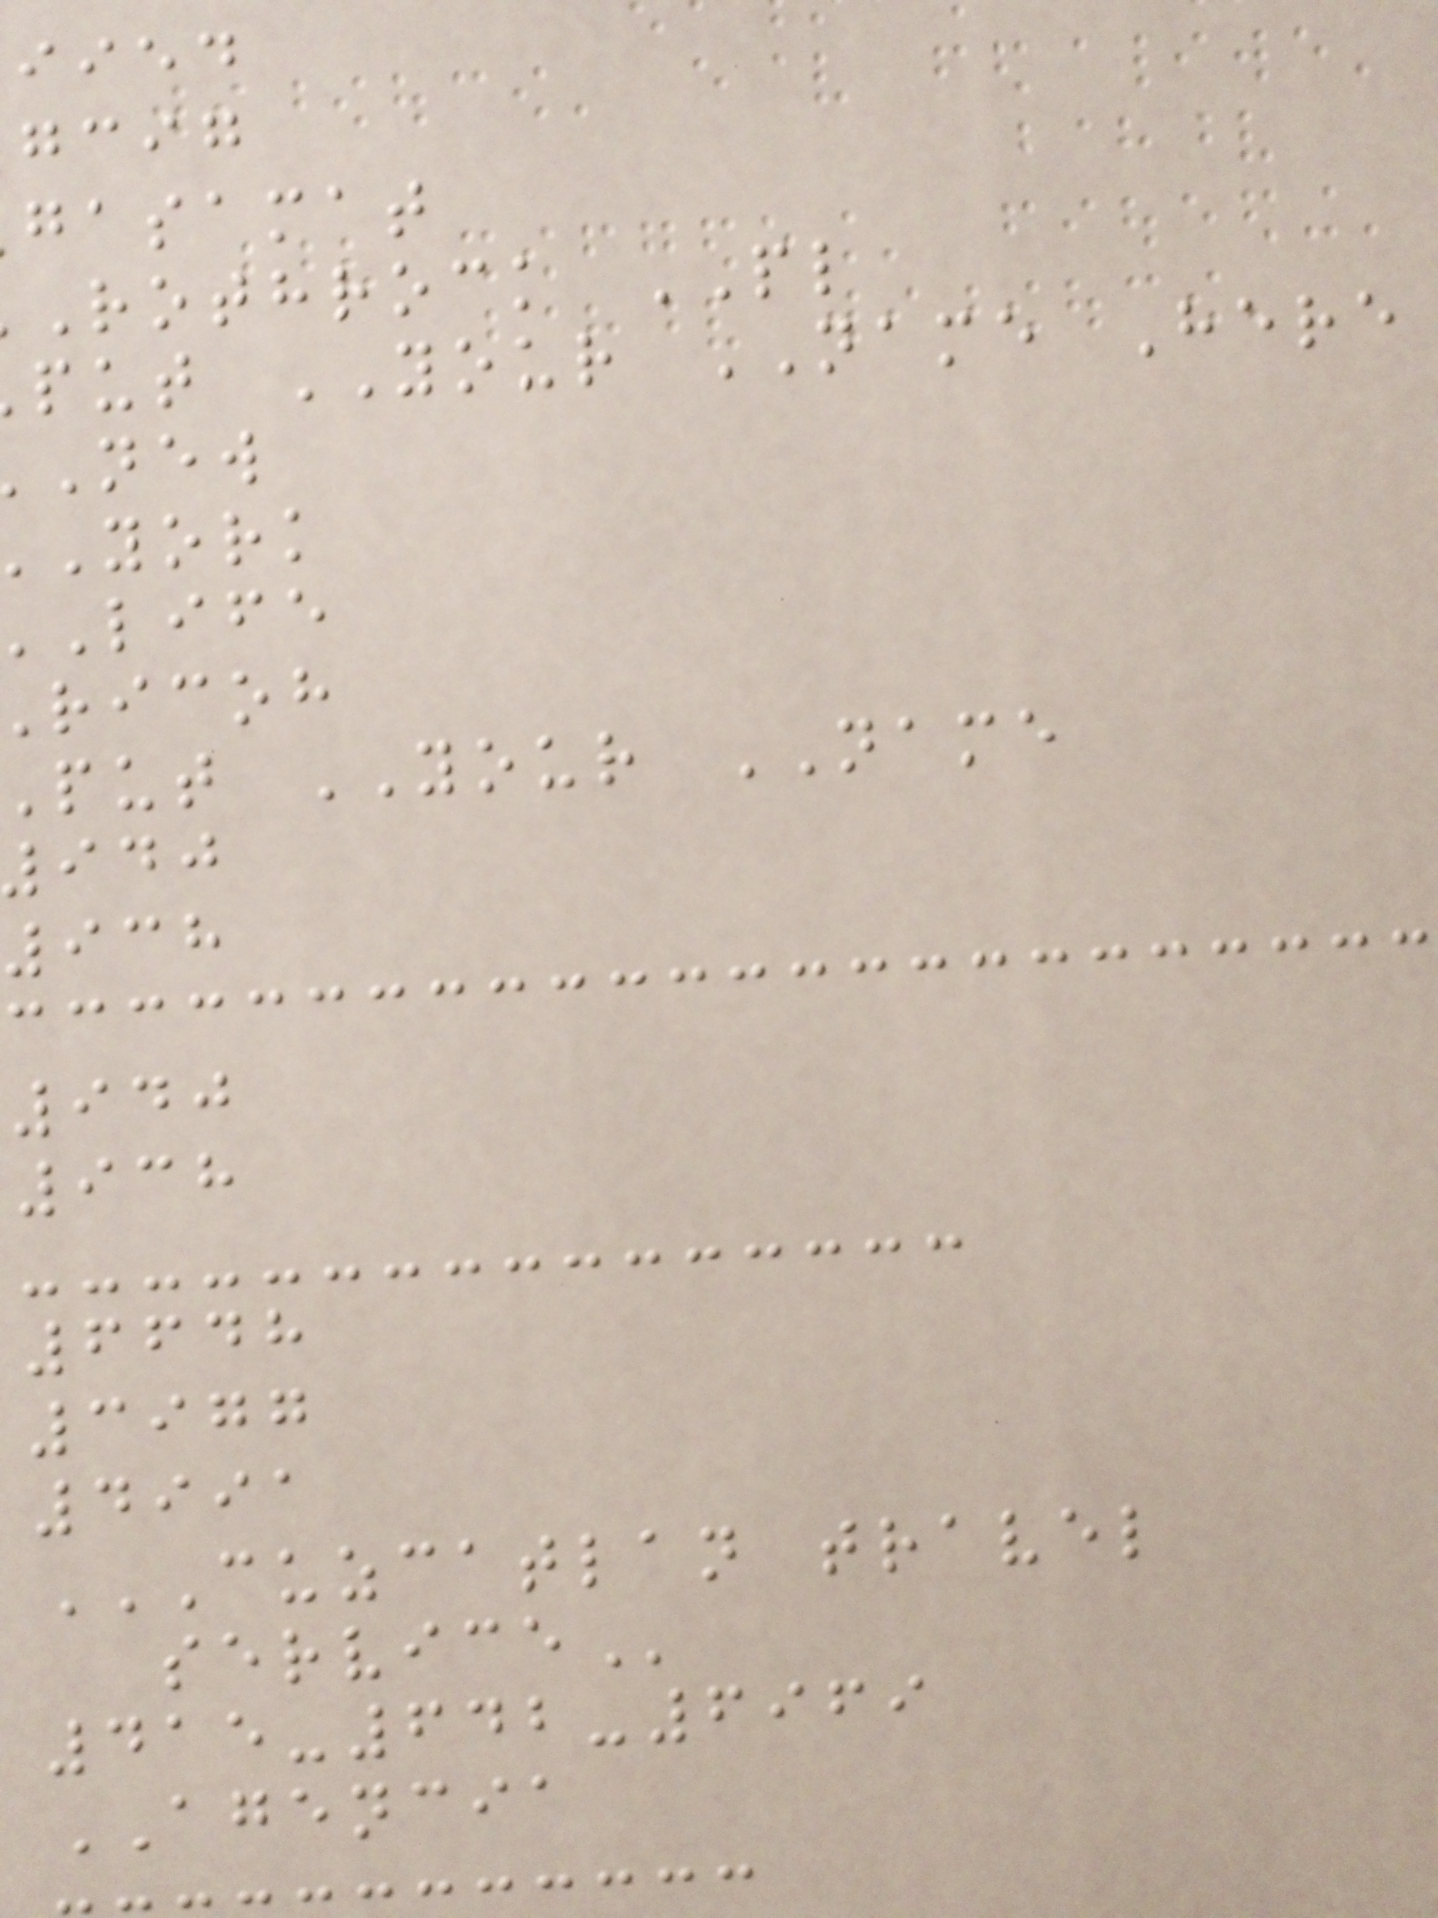iied
gcig
gasamat
rothrock PL
put YOUR NAME Here
york
life
ricoh
put YOUR NAME
938
940
938
6648
3977
4991
CUZCATLAN TRAVEL
415-642-6969
AGENCIA
